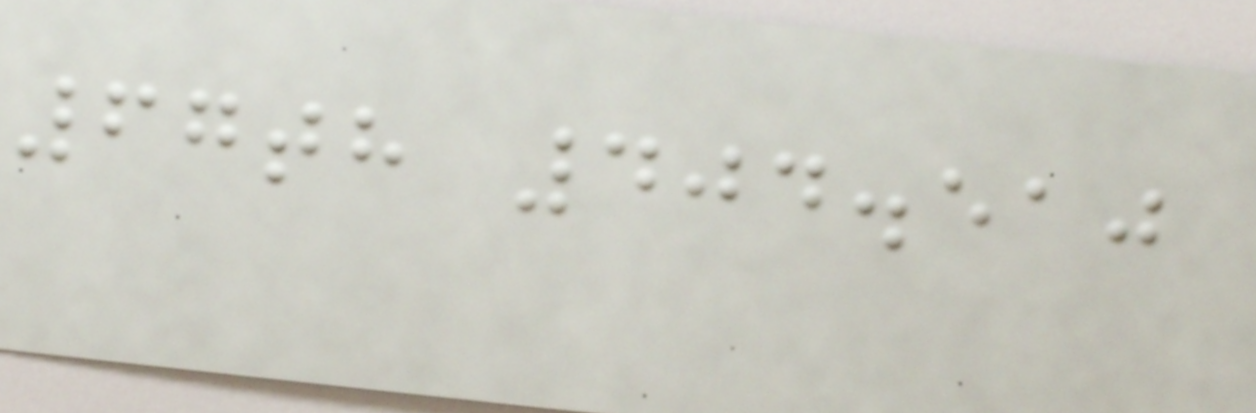67th 404.510
